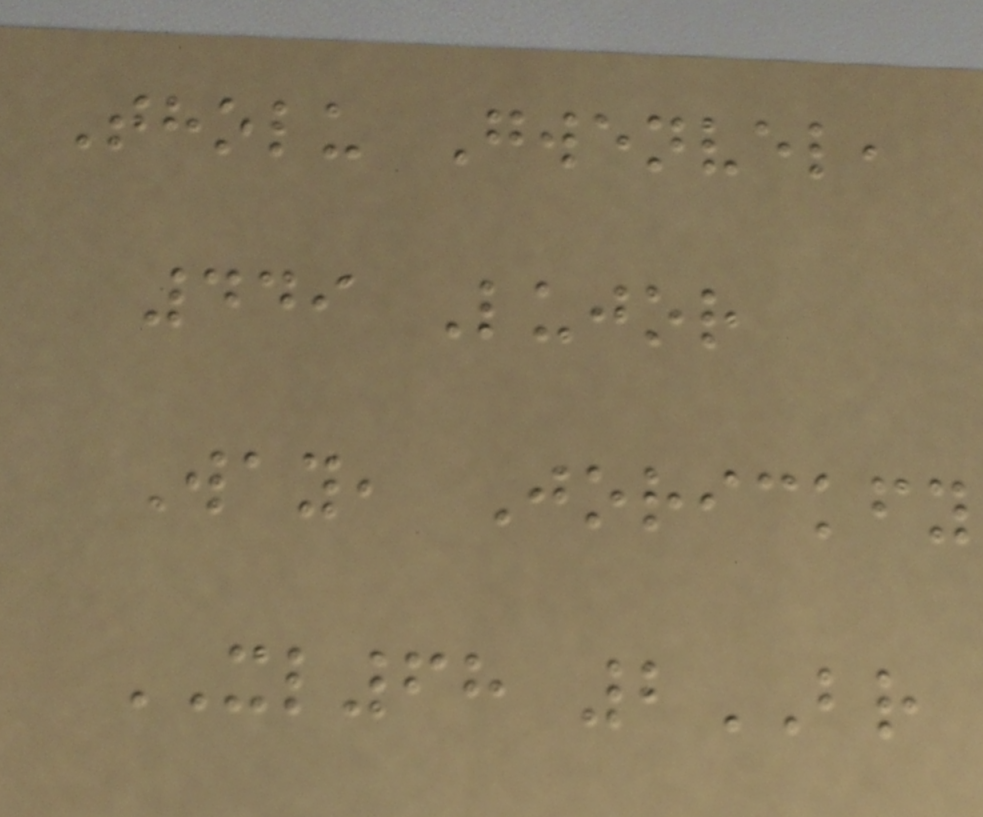Tholu Gwenvel,
449 Lujor
Way, Jorickfy
XL68 2BR
